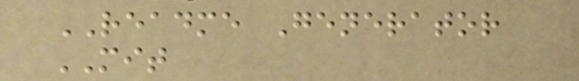README Generator
MIT
